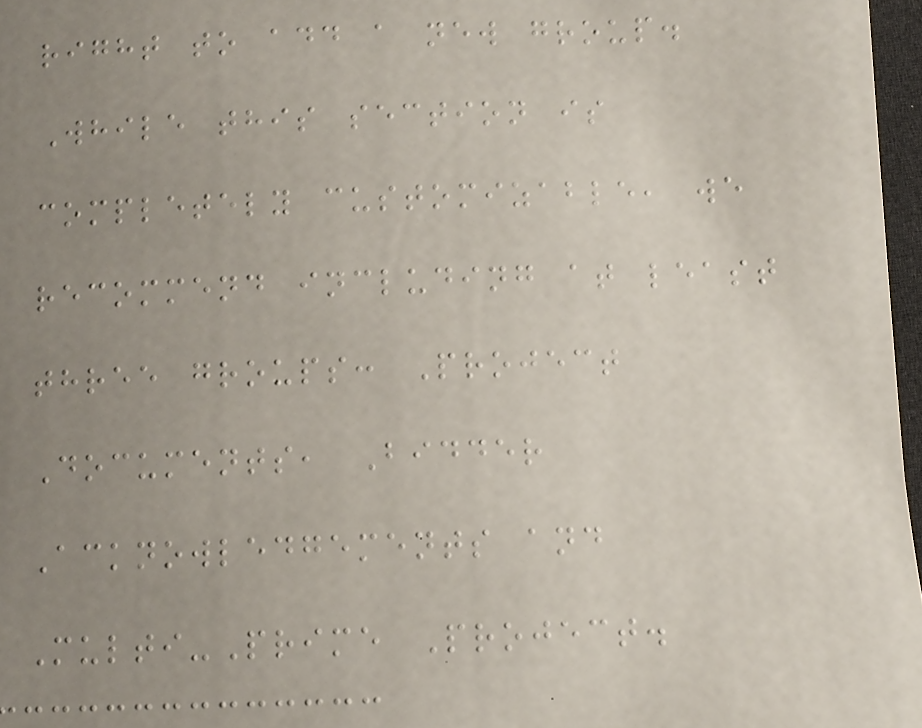right to add a new group.
While this section is
completely customizable, we
recommend including at least
three groups: Project
Documents, Bidder
Acknowledgements and
Multi-Prime Project.
